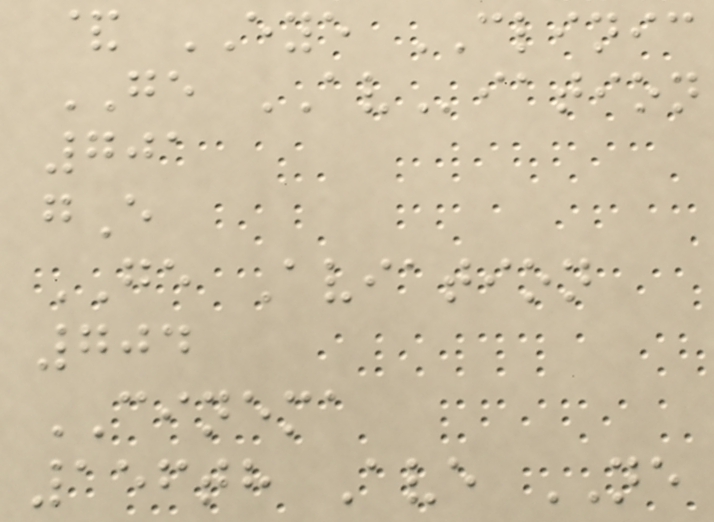& EYE CLINIC
GE AViation
701
gE
GE Aviation
704
CINEMA
156th Ave NE
